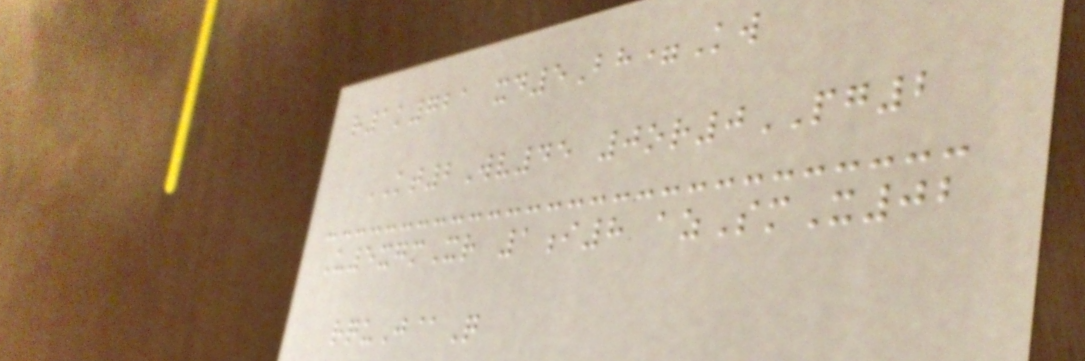r1k721 xd5Bh=Kw
KT2Wv45 0or0PG2
U5xgmXr 1i8 azSmX02
rquJ@Q
